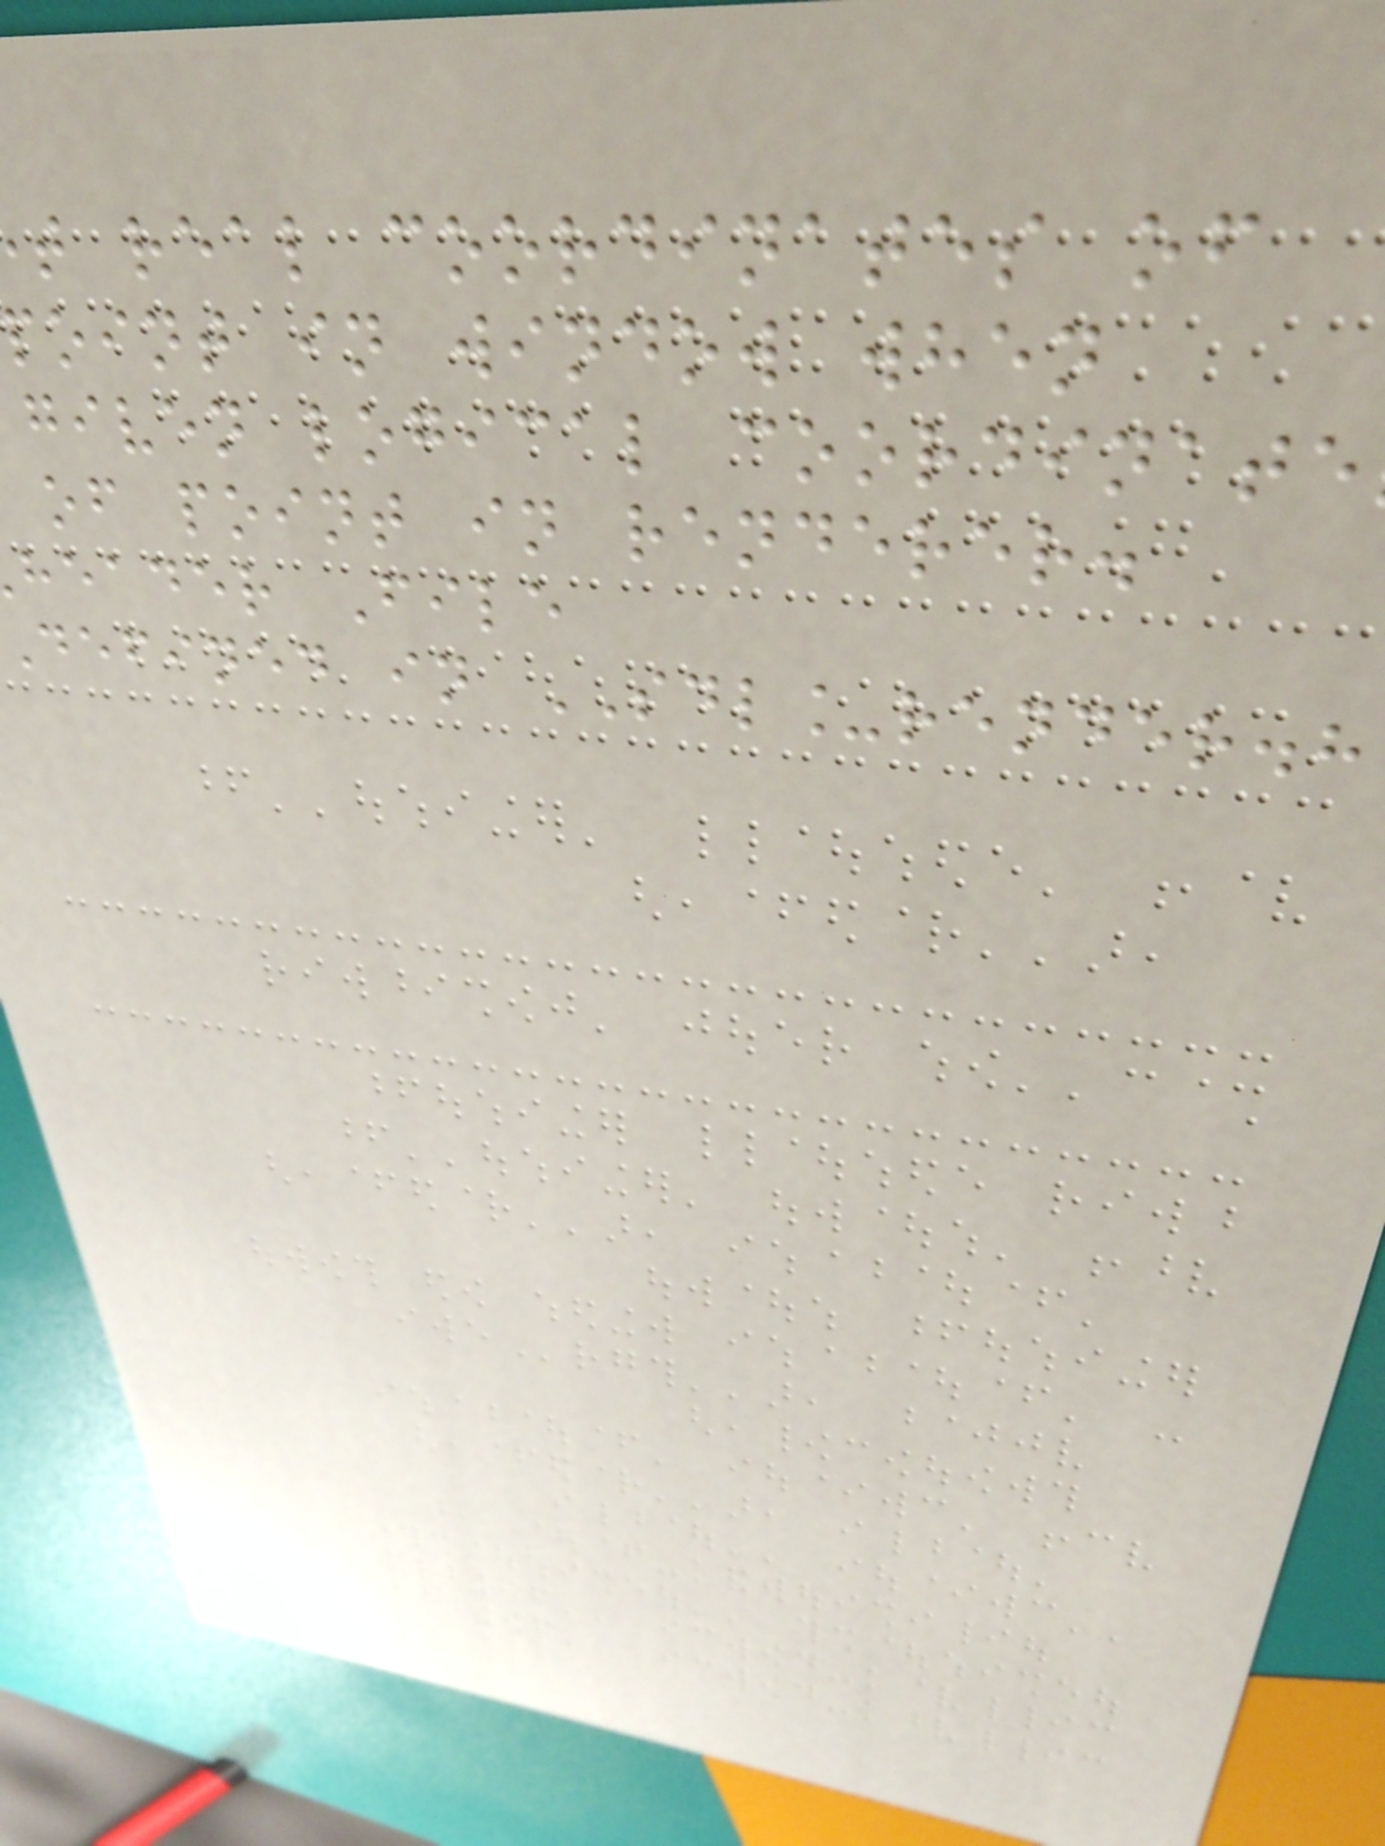t real coordinates of
point in window when
given logical coordinate
of point in renderer.
header File
defined in SDL_render.h
